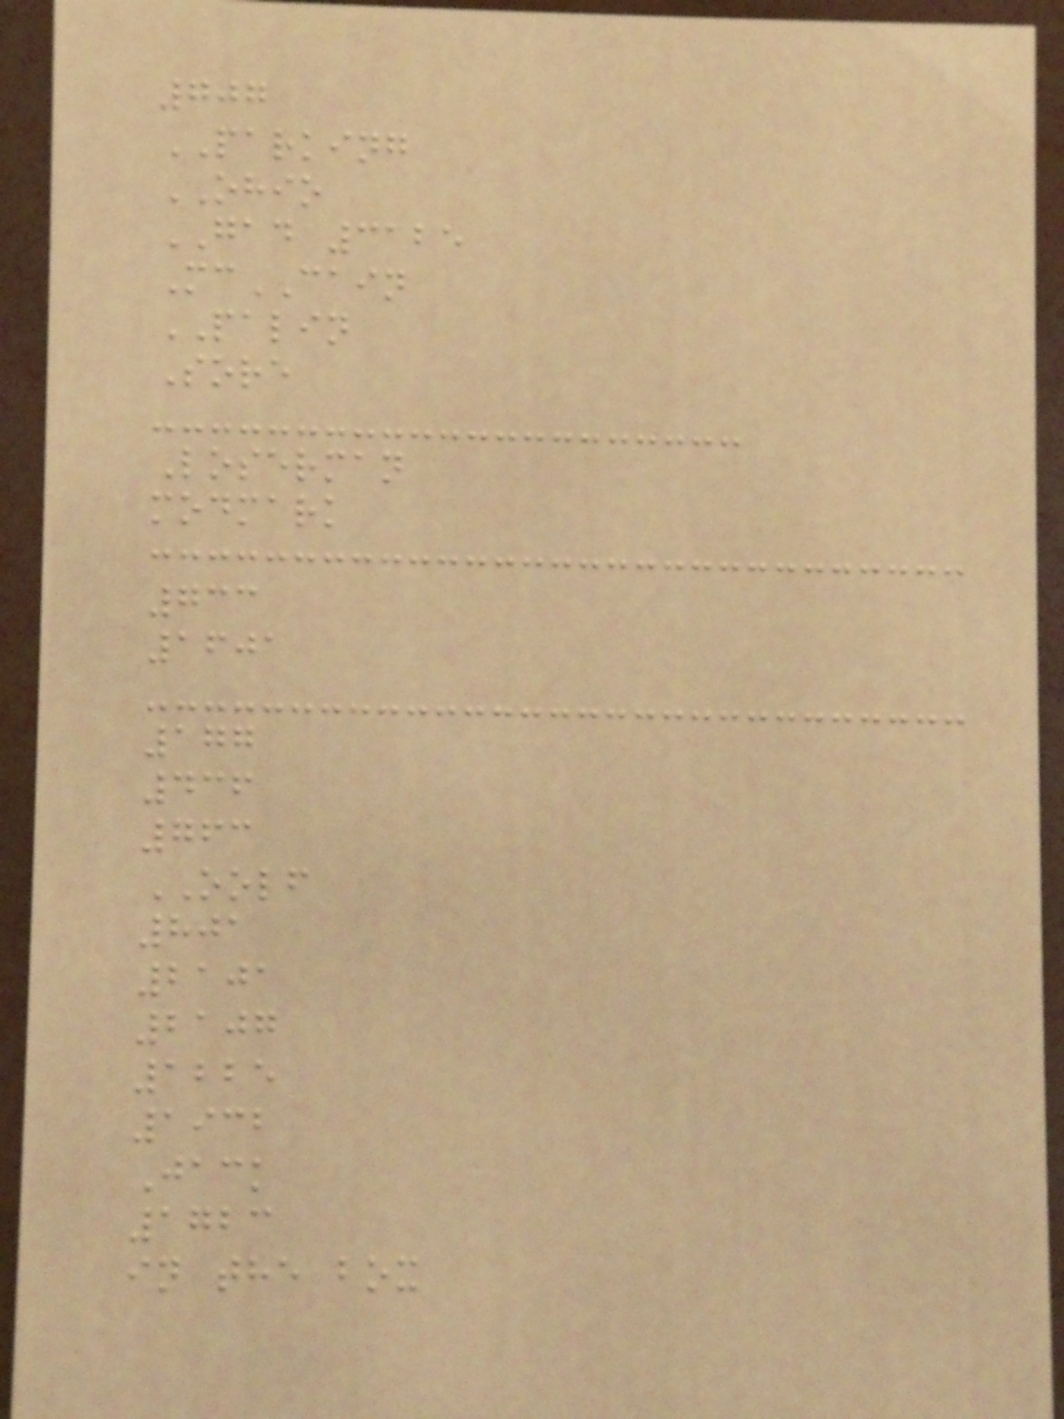707
PARKING
OHIO
GAD 3125
McCAIN
PALIN
Sore
Loserman
modmark
733
1601
177
436
763
OOLF
801
2101
2107
1225
1932
Jack
1723
in the box
